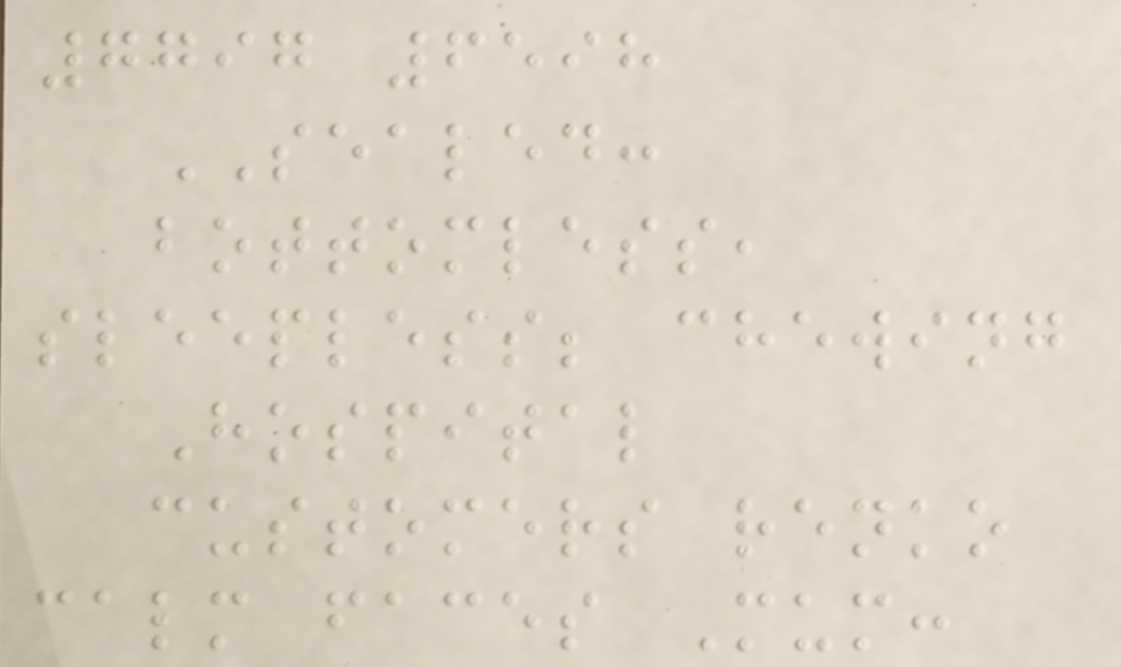7797 6598
SEALED:
bottomless,
sleepless; chewing
Hospital
customers renko
calm faces Mum:
